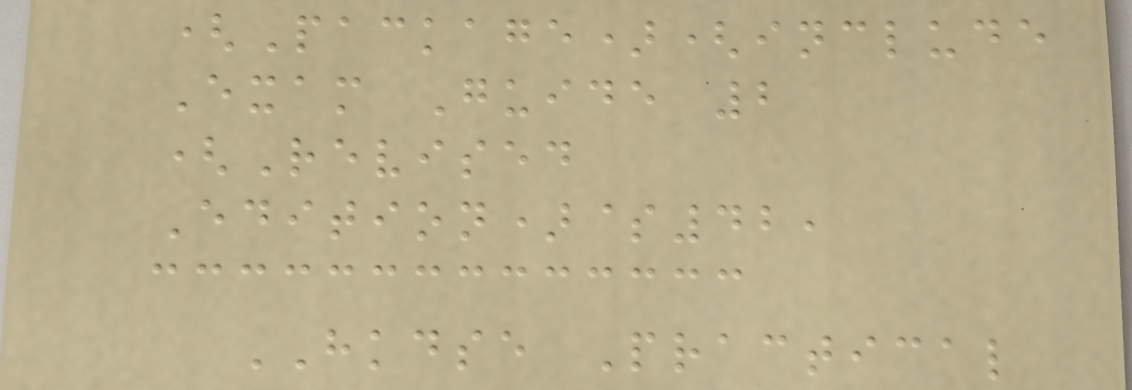(Package)(include
Exam Guide 2
(Revised
Edition)$42,
HKDSE Practical
